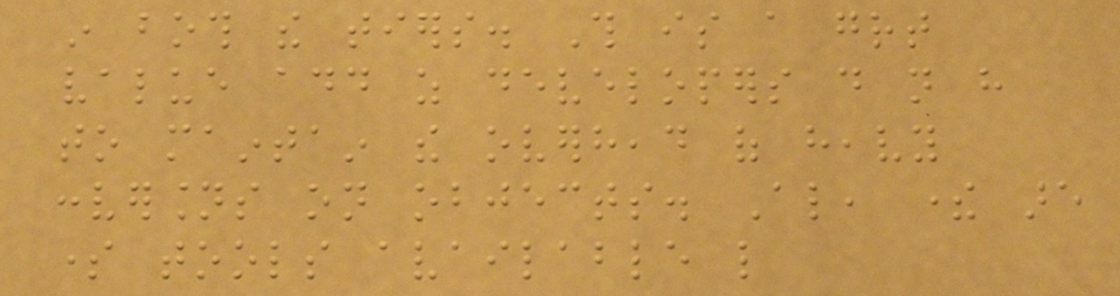in both the tiers. This is a great
value add as developers do not have
to maintain the overhead of heavy
conversions on objects. Also, there are
some tools available like
